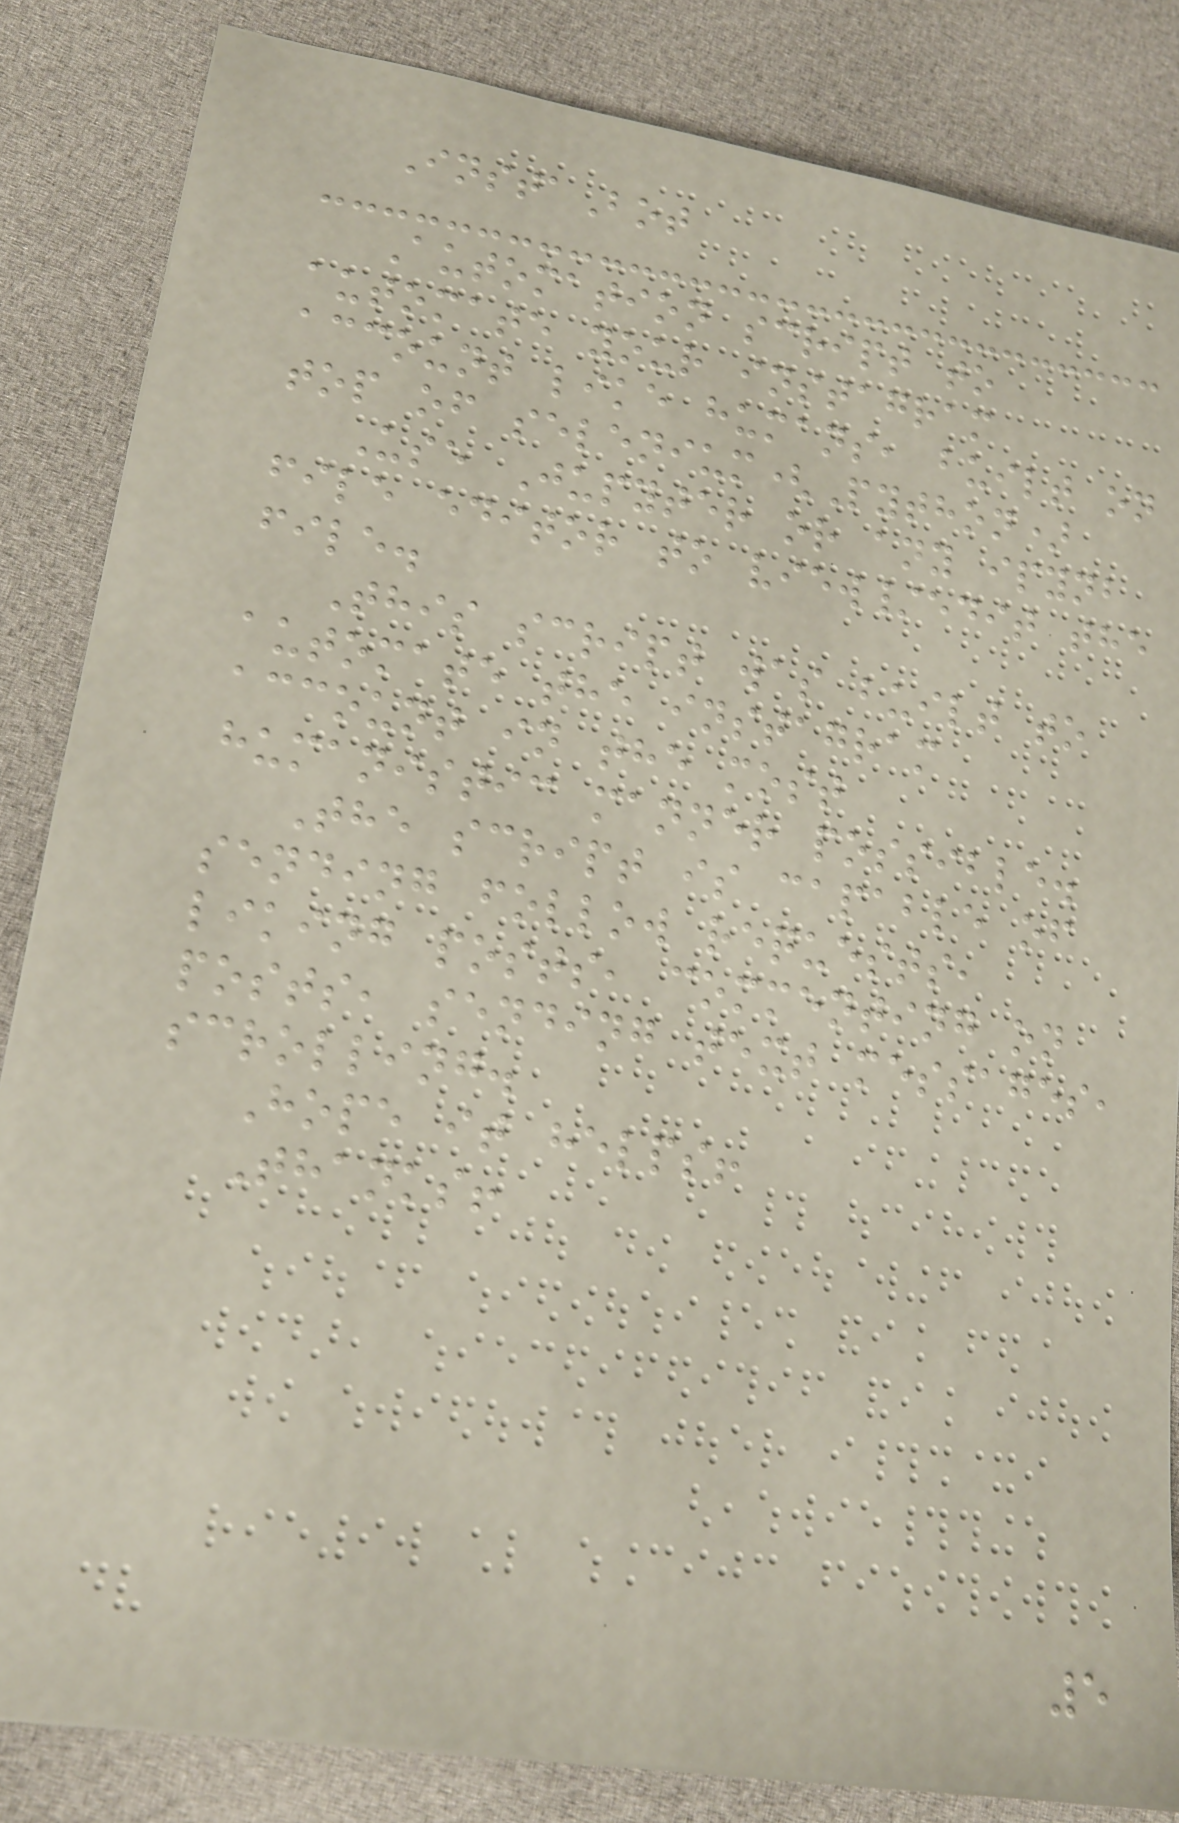InstaBot
Automation script to
automate your instagram
account like humans, built on
top of selenium(Python)
Use Jupyter or any ipynb
file editor to view/edit the
file.
This script was built to
automate the instagram
account in the most
humanistic manner possible.
The script is capable of
sending follow requests,
liking posts, commenting on
posts, sending text messages,
scrolling.
Hope it helps!
Thanks!
5
